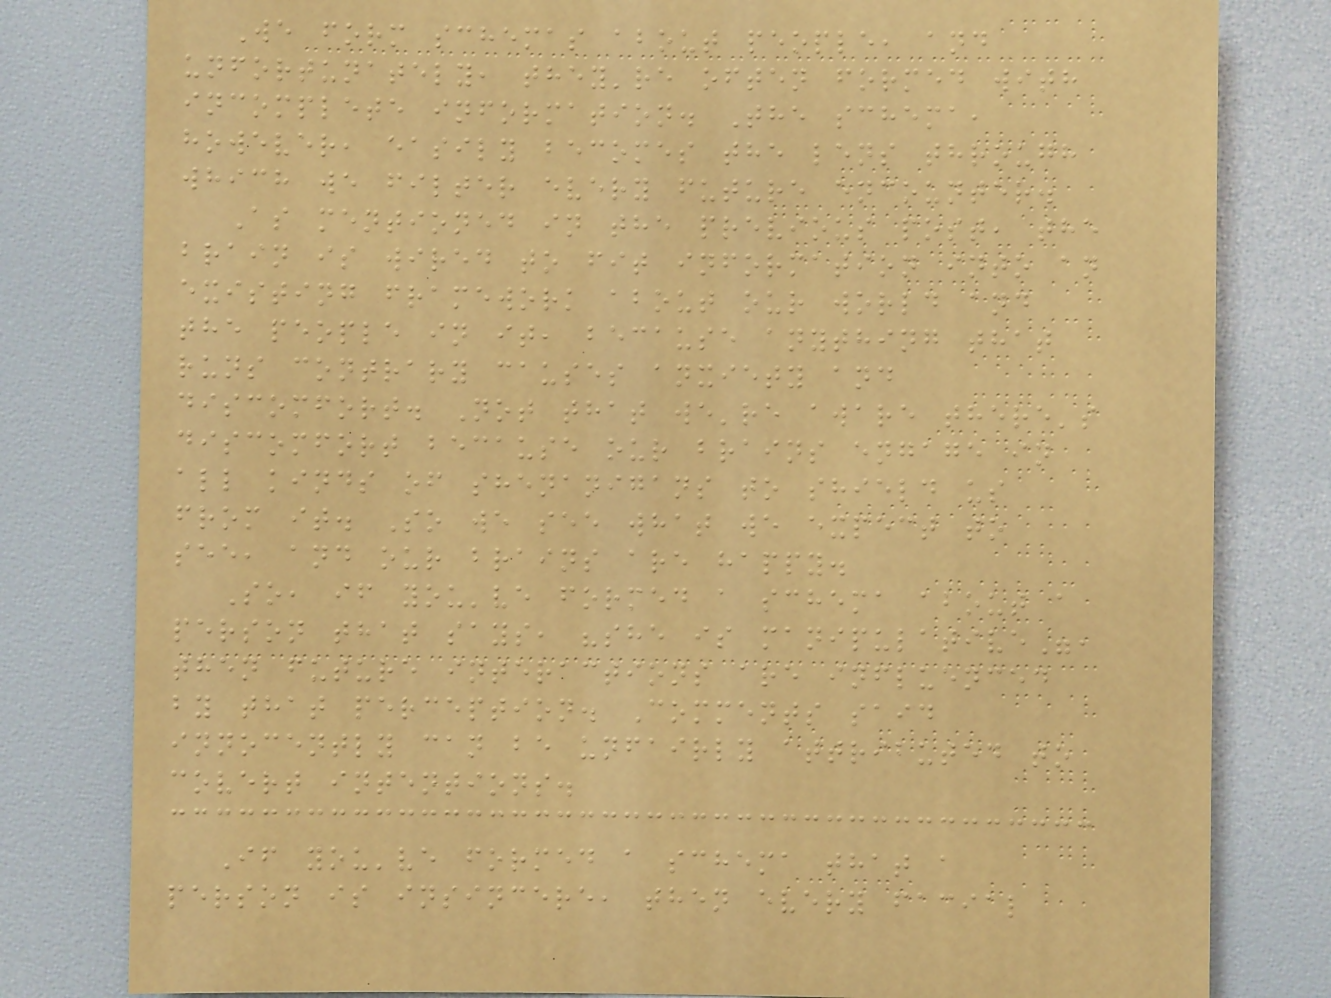We form schemas about people, and
unfortunately, they're often formed with
incomplete information. The schema,
however, easily becomes the lens through
which we filter every future encounter.
As mentioned in the previous post, the
brain is wired to fit information into an
existing framework about our world and
the people in it, because anything that
runs contrary causes anxiety and
discomfort. Not that we're aware there's
discomfort because our brains engage in
all kinds of shenanigans to shield us
from it. So we see what we expect to
see, and our brains are happy.
So, if you've formed a schema about a
person that says, "she is manipulative",
then future interactions are influenced
by that perception. Comments said
innocently can be unfairly attributed to
covert intentions.
If you've formed a schema that a
person is insincere, then every facial
